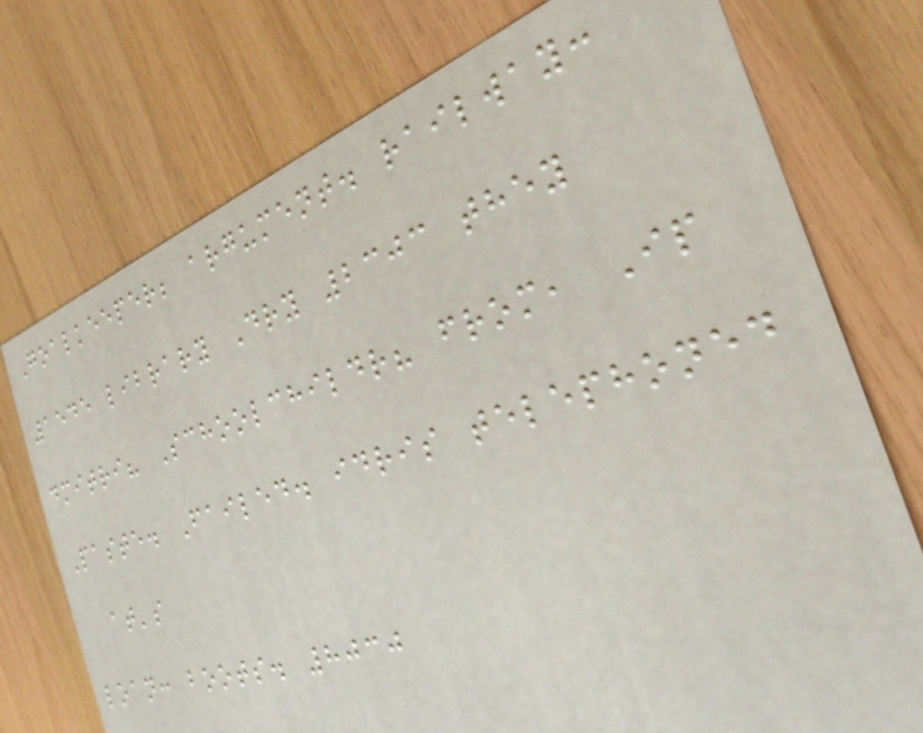Goalkeeper; argument. railway:
1545 library Dry 2303 they
dmitri? Schoolchildr? from, Ip
Paste. Failed. idris telephoned
at's
loan: boots. 8030
